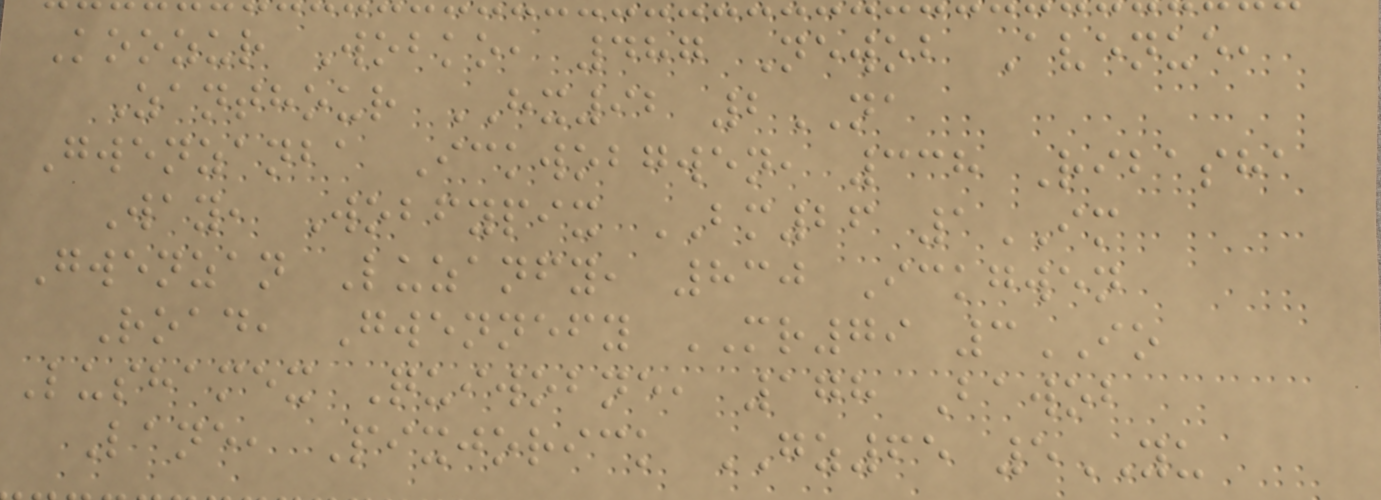Koozur Wobko, 487 Newob Avenue,
Zanthour HX92 2NA
Gwenzanba Ickwobgwen, 338 Ribasha
Way, Wobfypix BM26 1IM
Gwenzan Luzanfy, 830 Ickgwen
Road, Gwennefy MR79 3IO
Lushamex Quiwobne, 178 Bawob
Lane, Pixjorick GZ65 5YU
